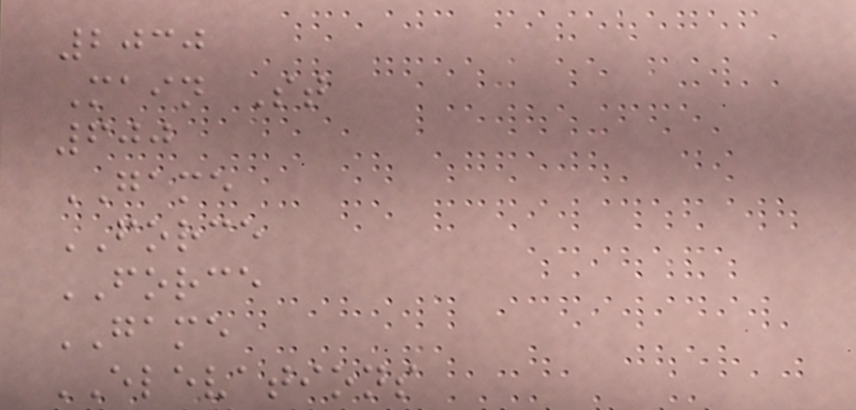2030
Main St
600
GAME
FORCE
FORCE
GAME
ELEVATIONS
